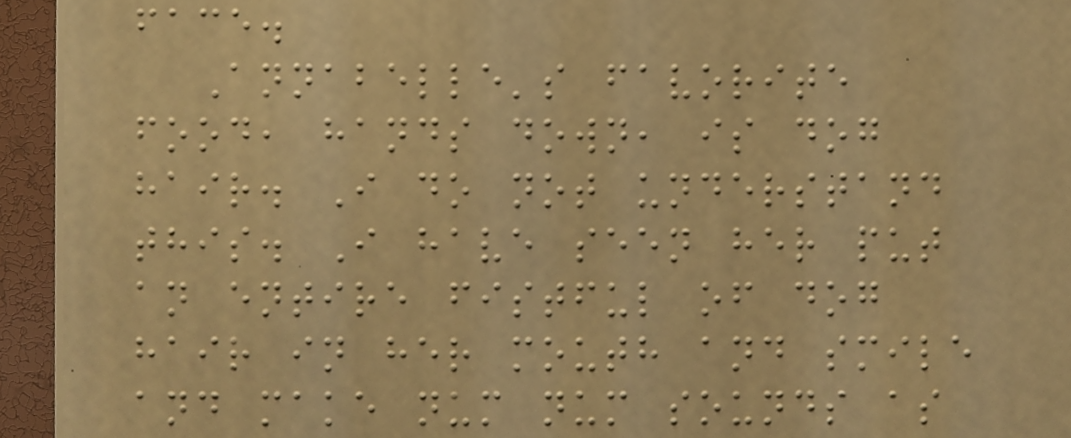face.
Annabelle's favorite
food, hands down, is dog
hair. I do not understand
this. I have seen her put
an entire fistful of dog
hair in her mouth and smile
and make num num sounds as
